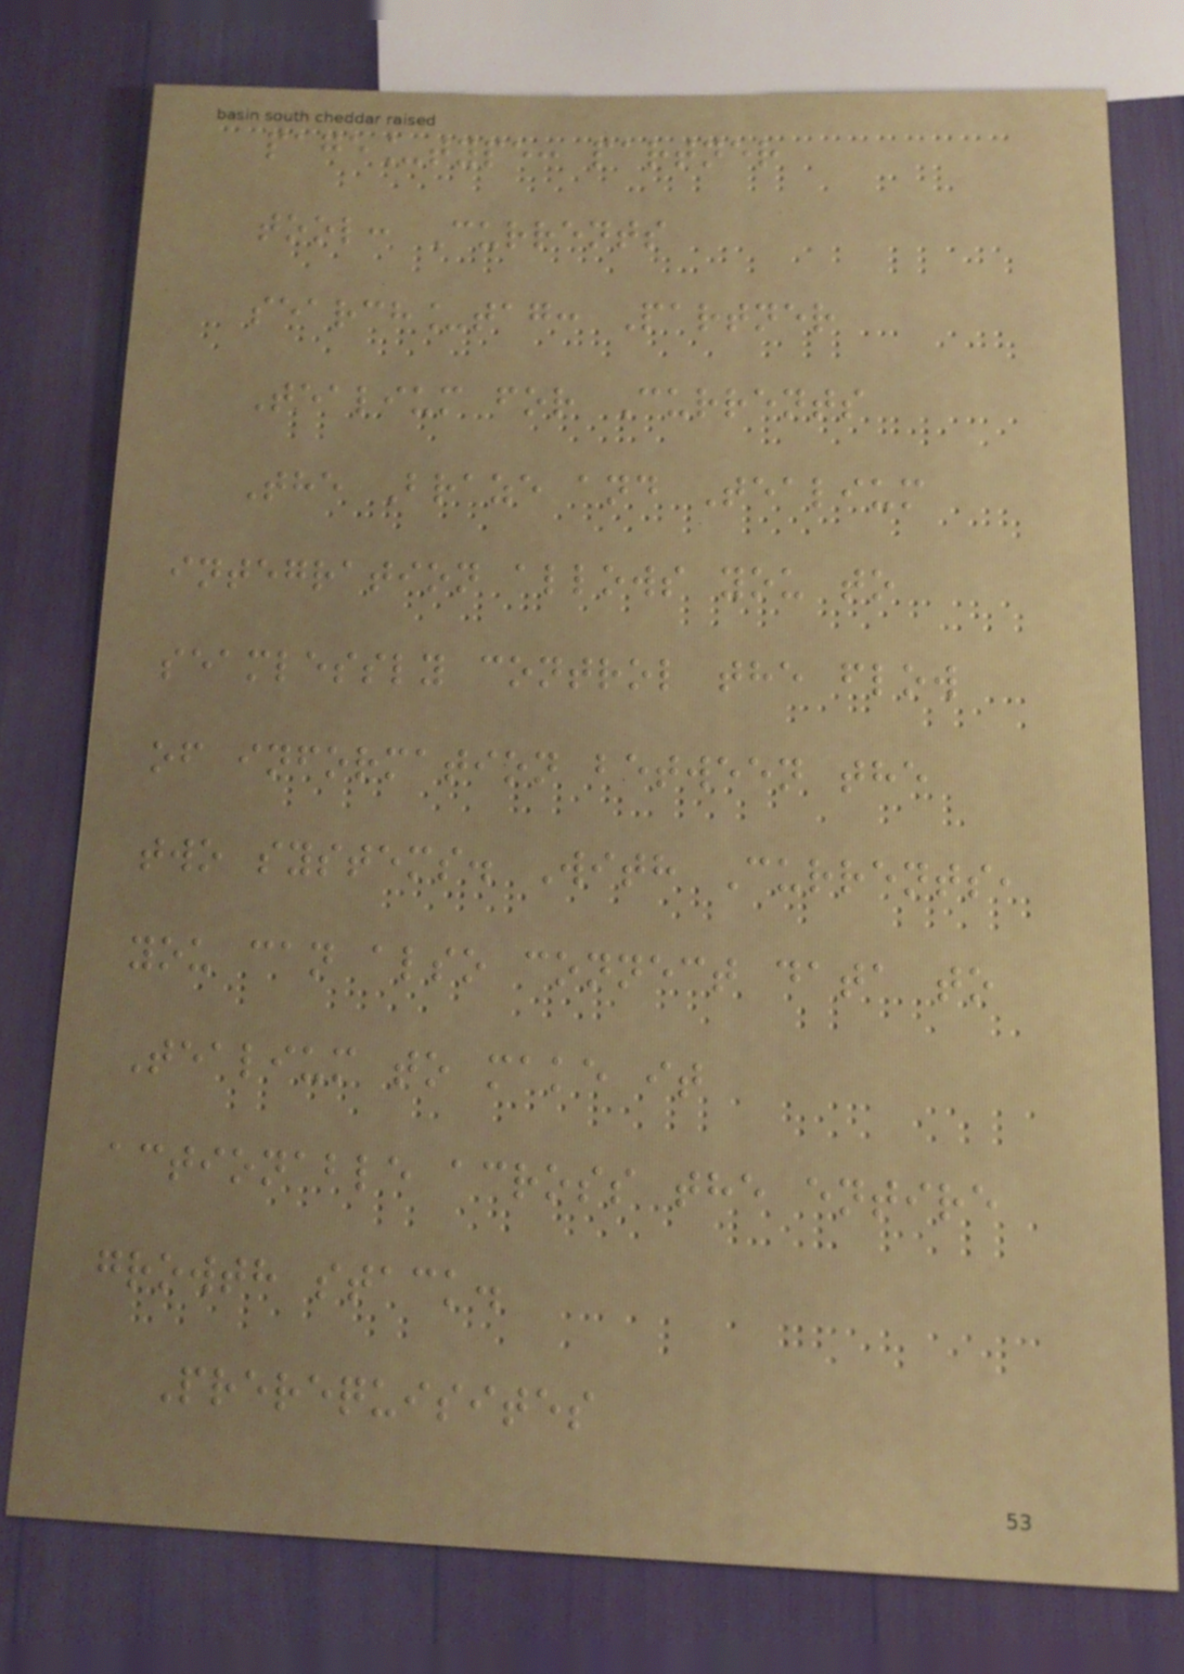page_type: partner
tool: Currents
search_tag: Partner
Tealium for Currents
The Braze and Tealium
integration allows you to
seamlessly control the flow
of information between the
two systems. With Currents,
you can also connect data to
Tealium to make it
actionable across the entire
growth stack.
Prerequisites
